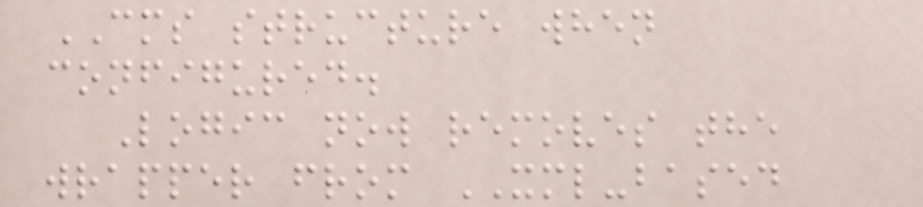CMS structure when
configured.
Logic now removes the
wrapper from XML-based
